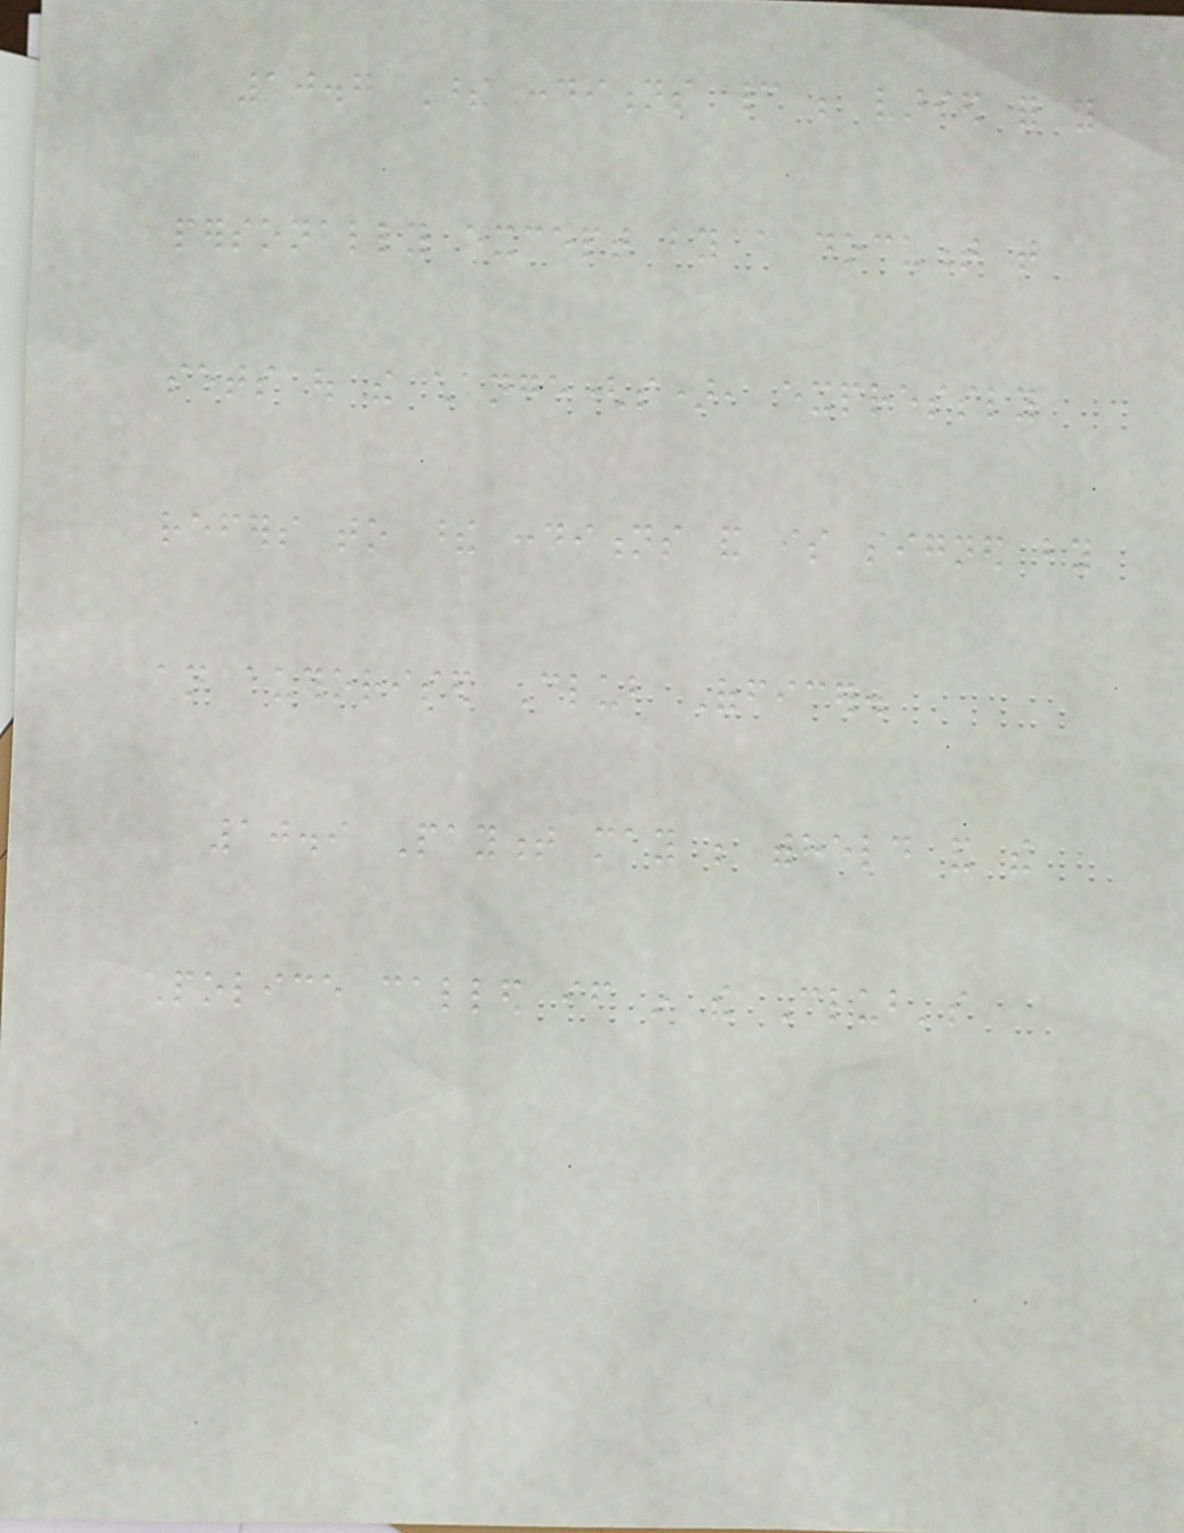10.7 These conditions cannot be varied for you
personally except by a document that
sets out the change(s), expressly
refers to these conditions and is signed by
an authorised Club Officer.
10.9 Payment may be withheld and the
Police called if in the Club's
